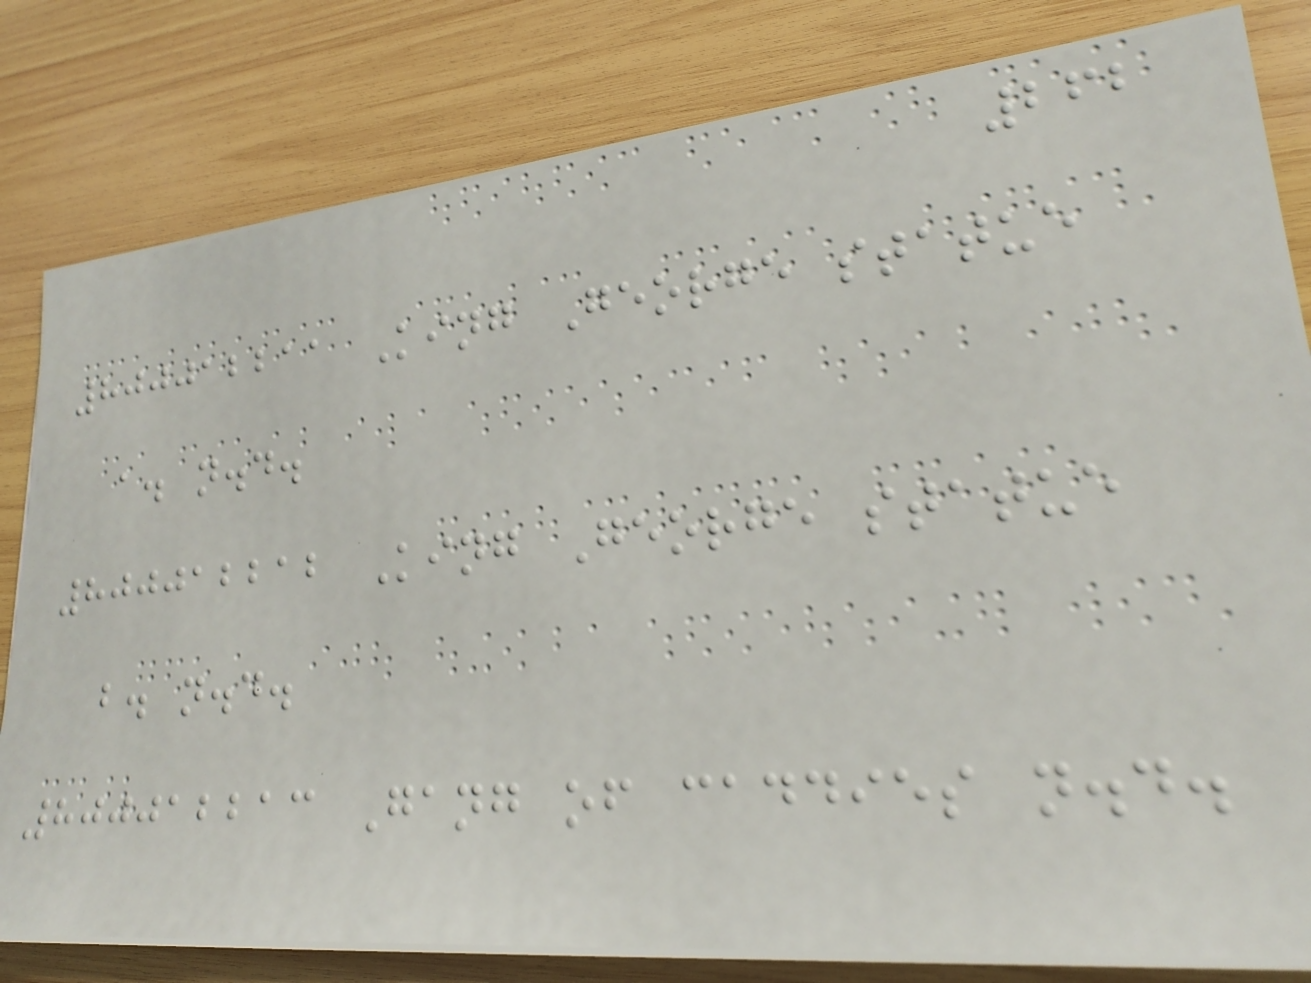262
800012211 King George statue
a. n.d.
800012212 King George statue
b. n.d.
800012213 Gang of caddies n.d.
